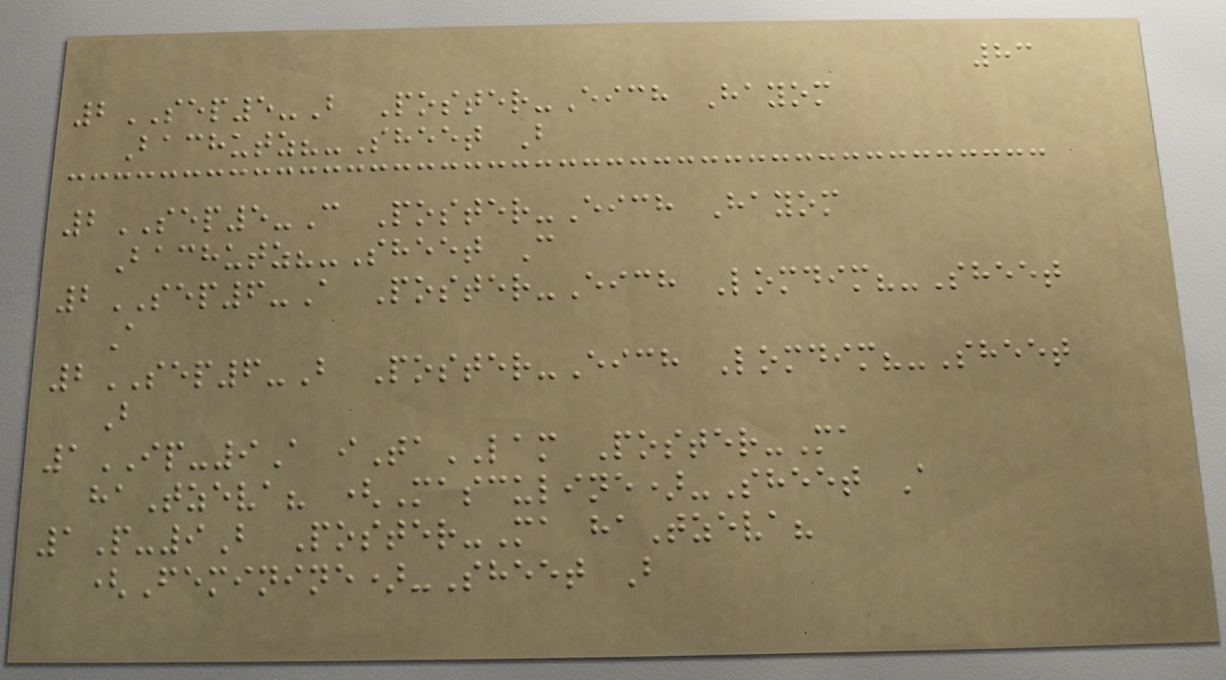83
2SEP5-B Poster-Eich Hayom
Bachutz?-Sheet B
2SEP5-C Poster-Eich Hayom
Bachutz?-Sheet C
2SEP6-A Poster-Eich Lomdim?-Sheet
A
2SEP6-B Poster-Eich Lomdim?-Sheet
B
1IP-9A iTaLAM Poster-Ma
haTzeva? (Masculine)-Sheet A
1P-9B Poster-Ma haTzeva?
(Feminine)-Sheet B
